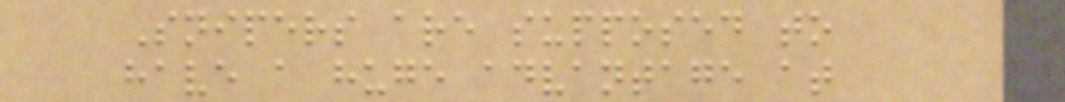Snipers are supposed to
have a huge advantage at
